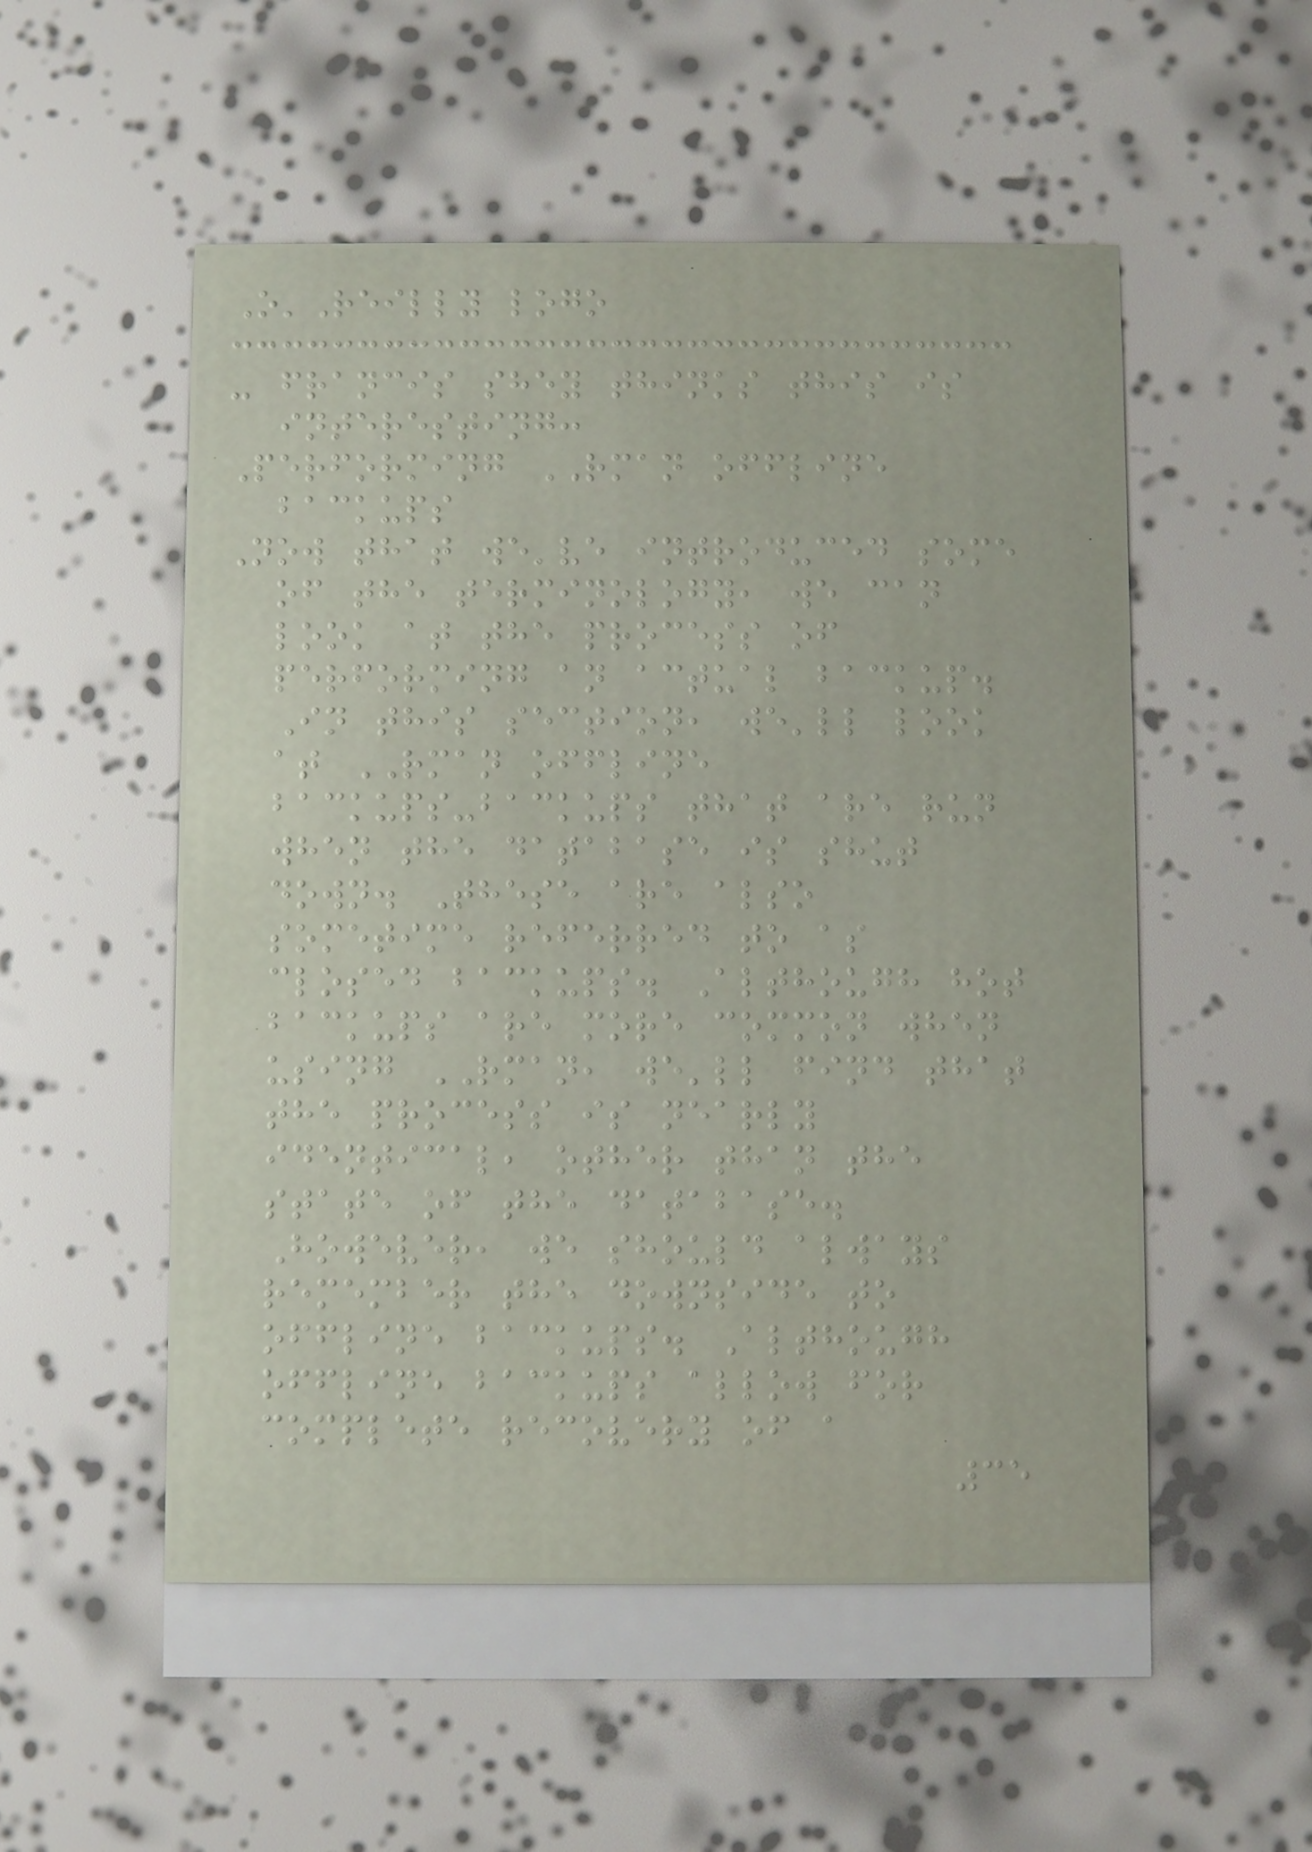O'Reilly logo
- francis shey thinks this is
interesting:
Performing RMAN offline
backups
Now that we've introduced some
of the terminology, we can
look at the process of
performing an actual backup.
In this section, we'll look
at RMAN offline
backups-backups that are run
when the database is shut
down. These are also
sometime referred to as
closed backups. Although hot
backups are more common when
using RMAN, we'll find that
the process is nearly
identical, other than the
state of the database.
However, we should always
remember the downside to
offline backups. Although
offline backups allow for
complete recovery of a
35
